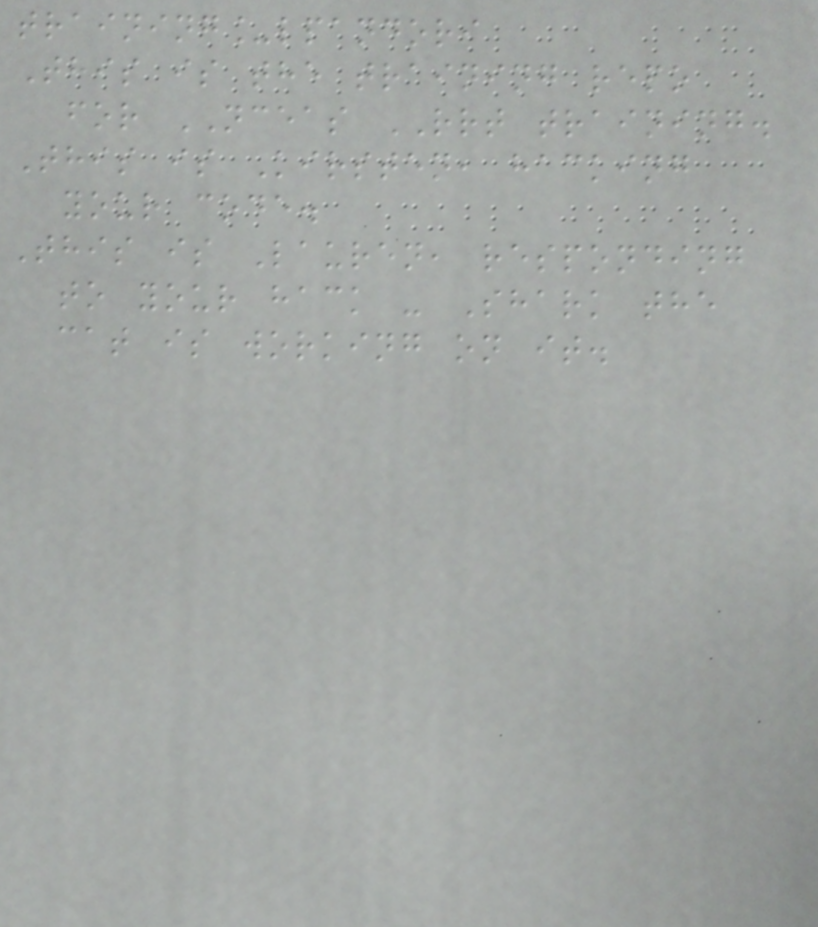training_lpandori
This is the training repo
for NCEAS RRT training.
This is Kirsten, hacking
your code.
This is Lauren, responding
to your hack - Shark the
cat is working on it.
